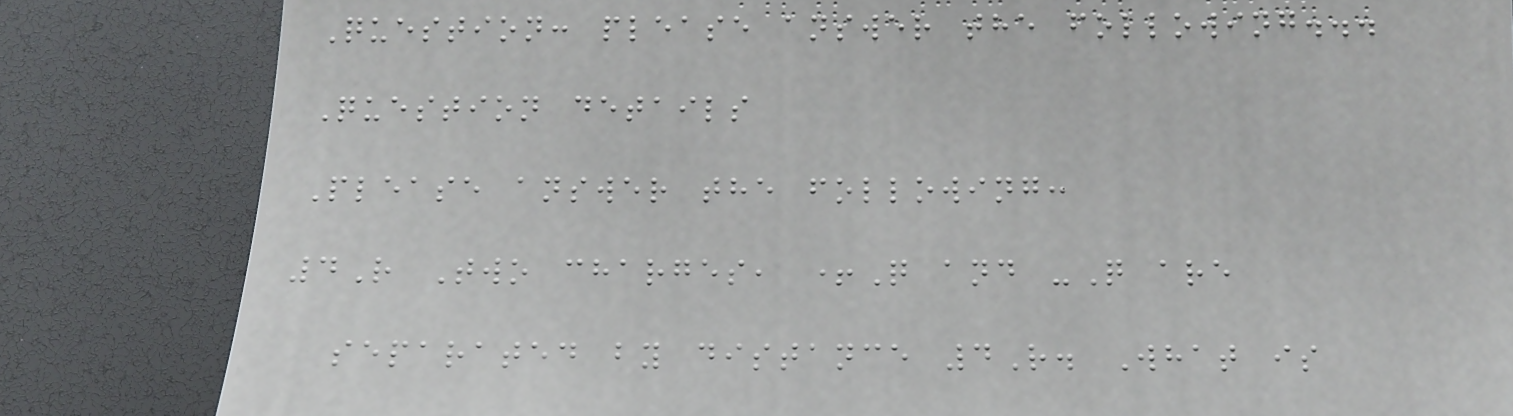Question: please answer the following...
Question details
Please answer the following:
4R Two charges, +Q and -Q are
separated by distance 4R. What is
